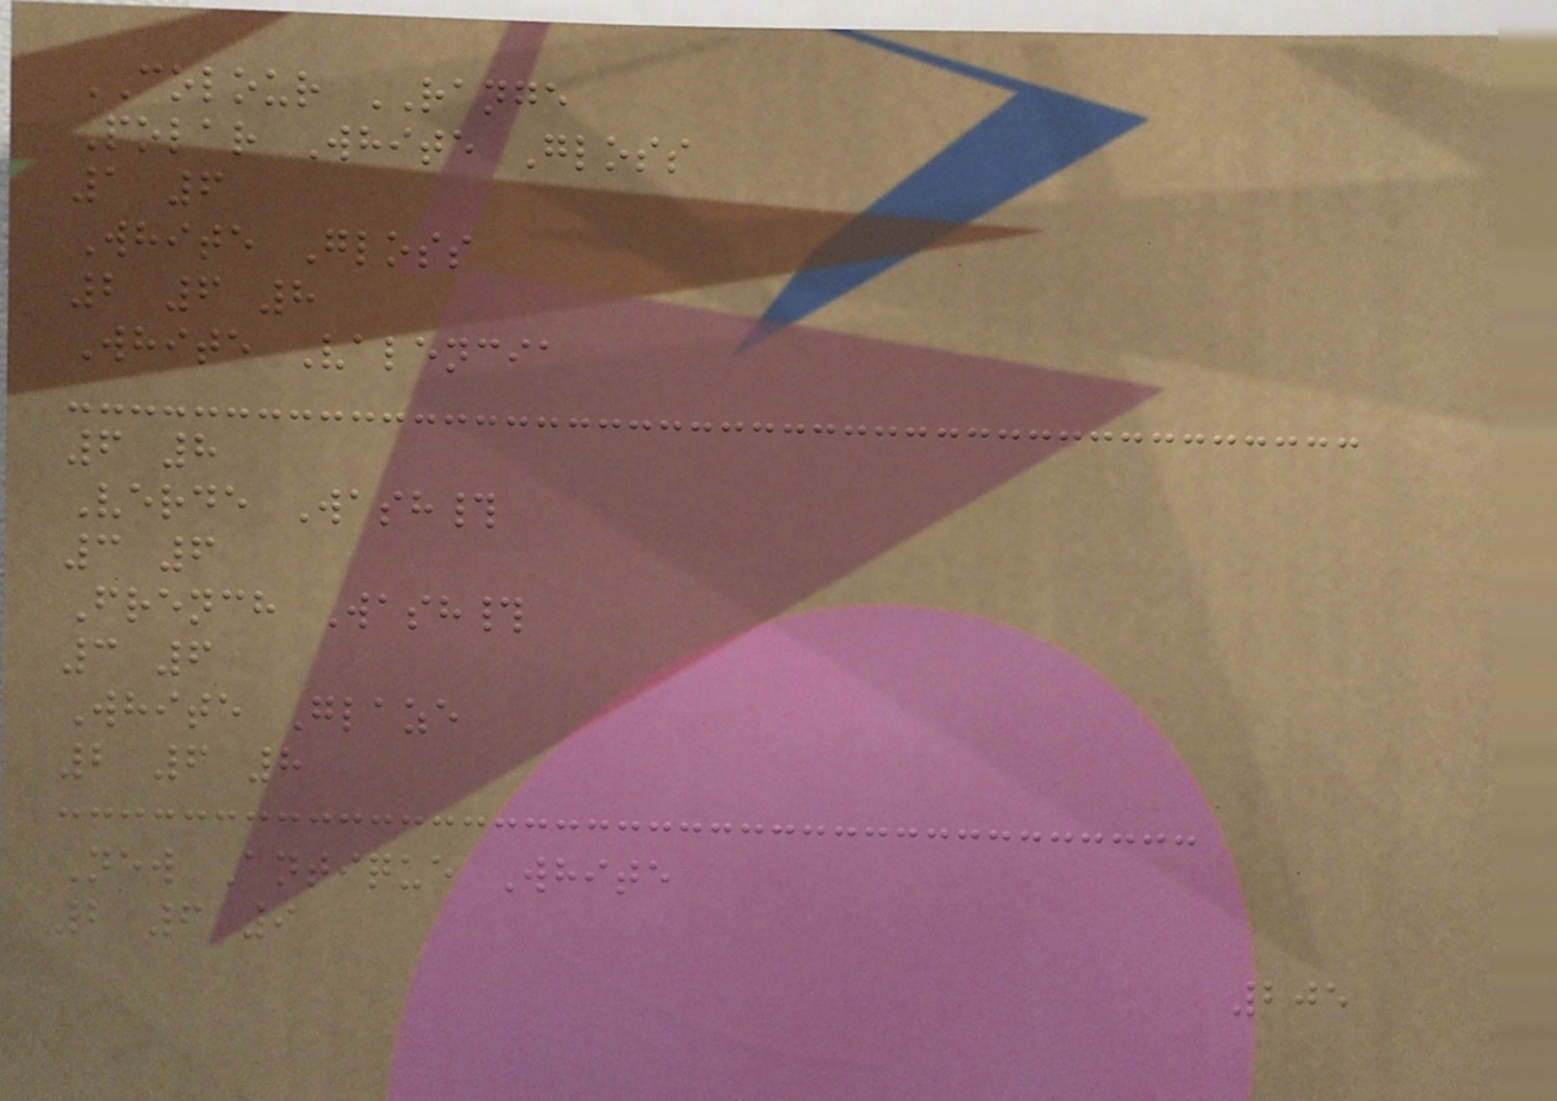COLOUR RANGE
Polar White Gloss
1 6
White Gloss
2 6 8
White Valencia
6 8
Verde Wash#
3 6
French Wash#
3 6
White Glaze
2 6 8
New Antique White
2 6 9
205
